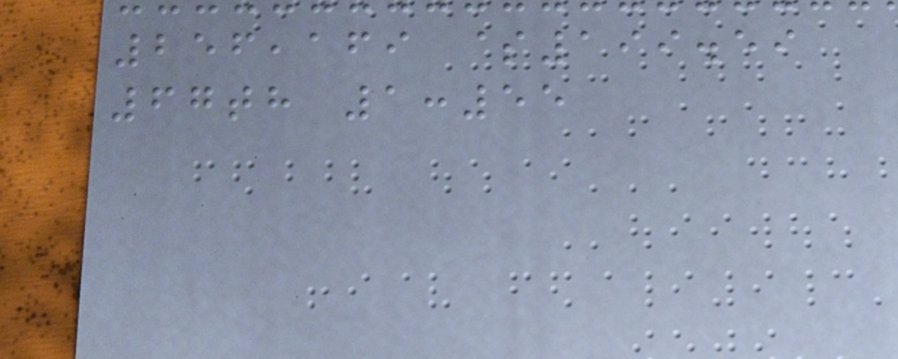256,169 $199.59
67th 1:55
